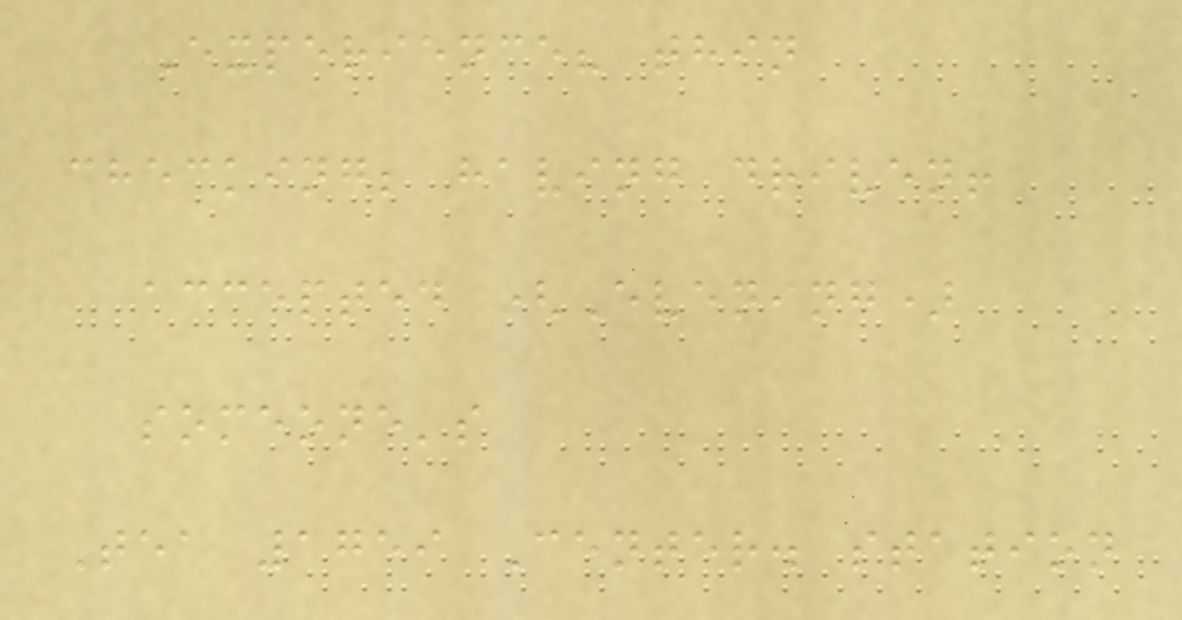Experience? thin
checking; having driven!
accepted (Evening)
someone's
Tea 1759 Center. station
